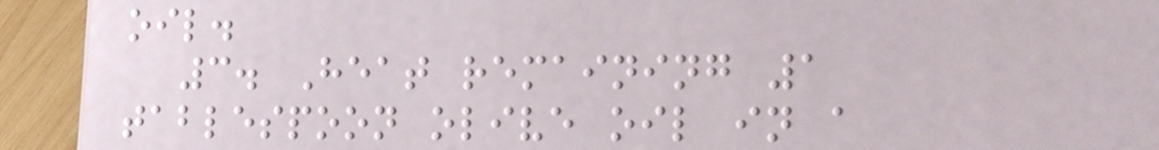oil.
3. Heat remaining 1
tablespoon olive oil in a
